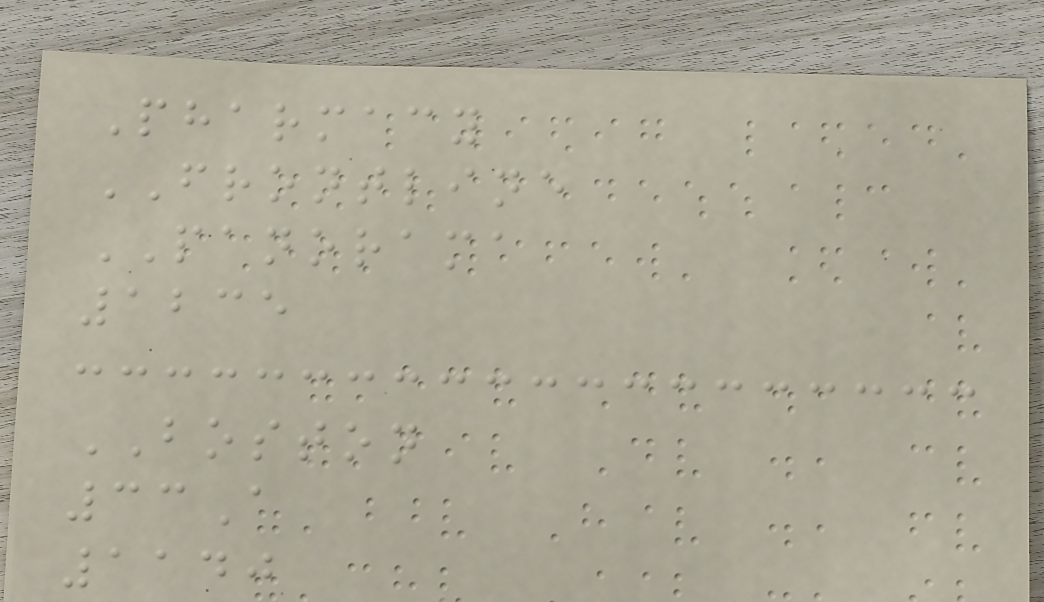Pharmacy
FRONTLINE
PANORAMA
1235
BOSTON
33A
1140
